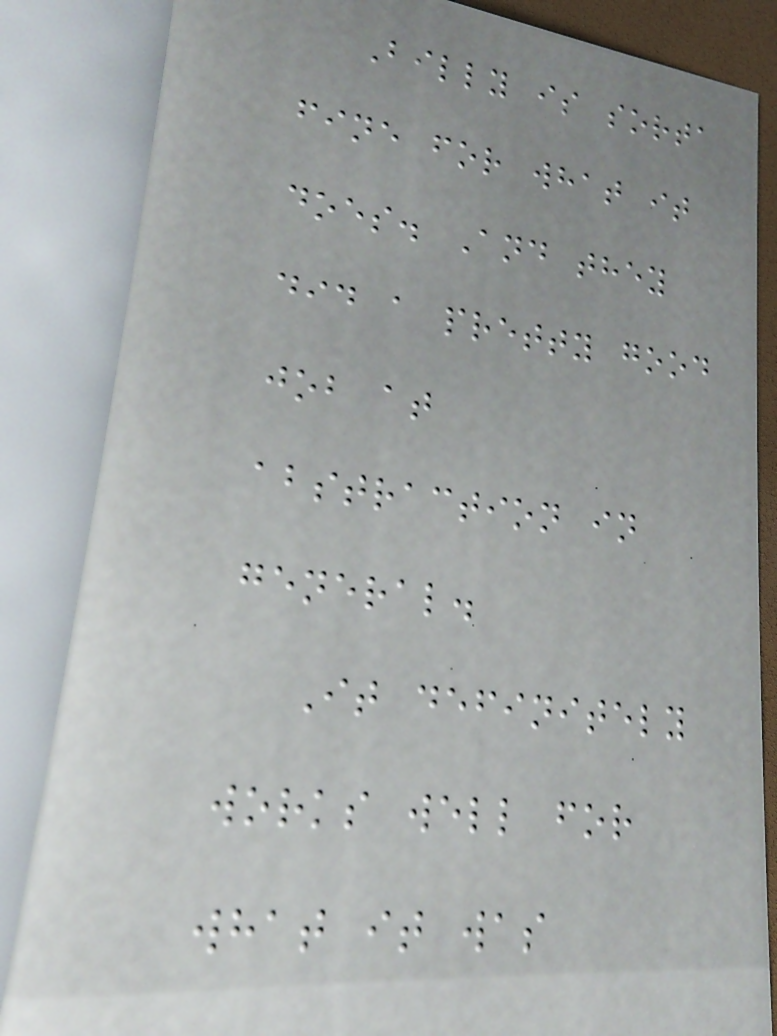Billy is sorta
fine for what it
does. And they
did a pretty good
job at
abstraction in
general.
It definitely
works well for
what it was
